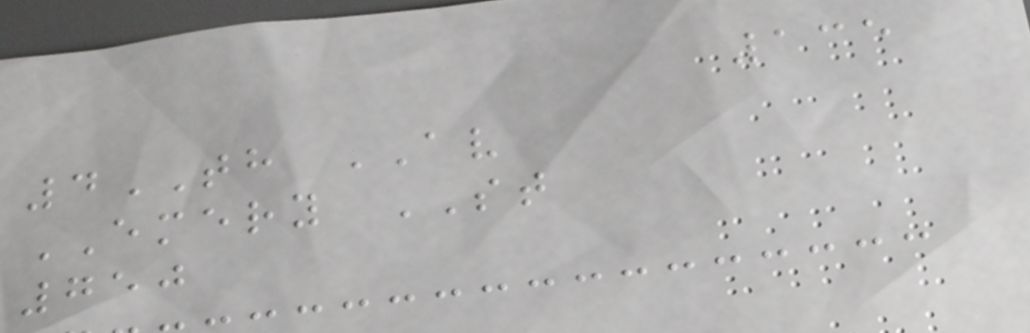135
4TH AV
EMERY ST
750
